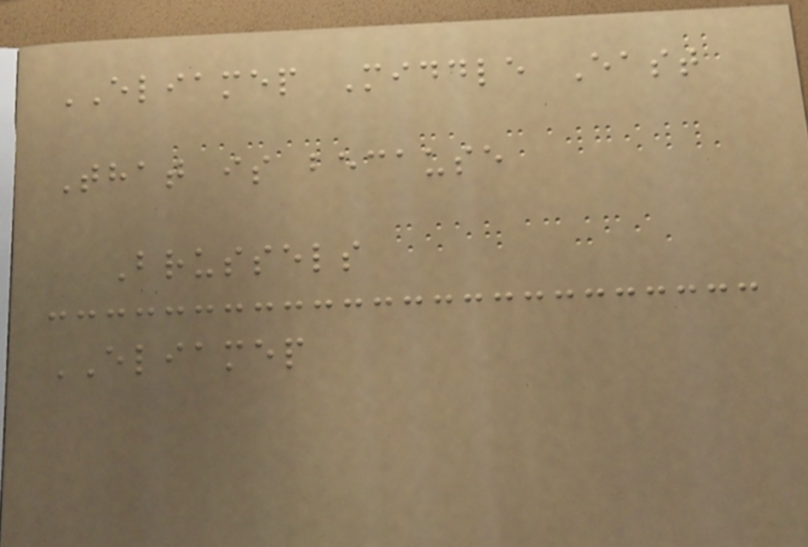ELIAMEP Middle East
That is because
Brussels
ELIAMEP
